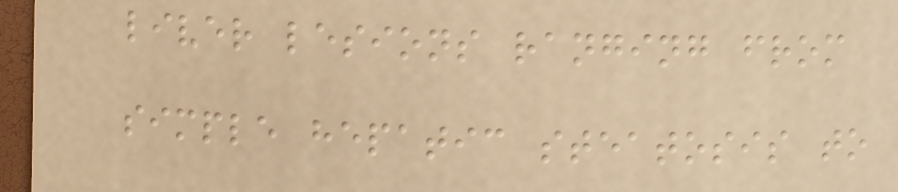liver lesions ranging from
simple hepatic steatosis to
